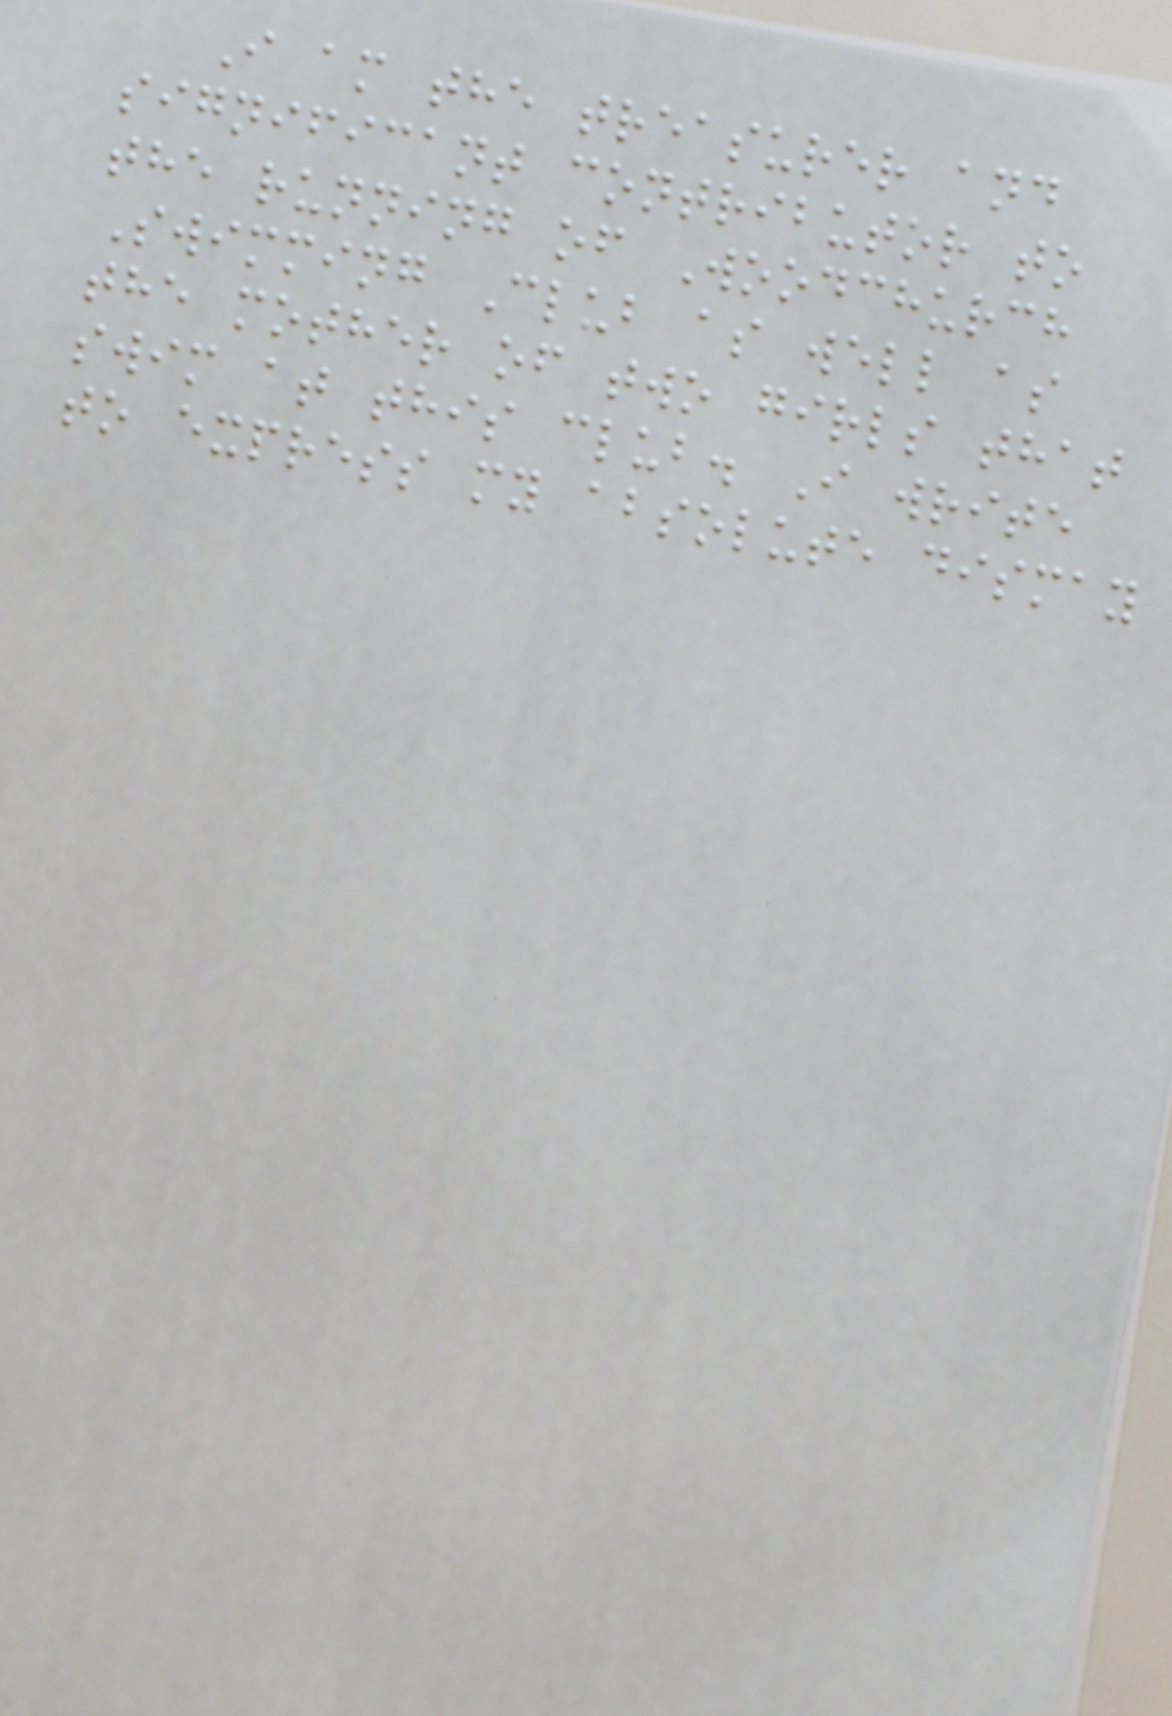I am the treasurer and
significant contributor to
the running of Woodchurch
Swimming Club as well as
the mother of two girls that
swim at this club. I write
to express my absolute dismay
